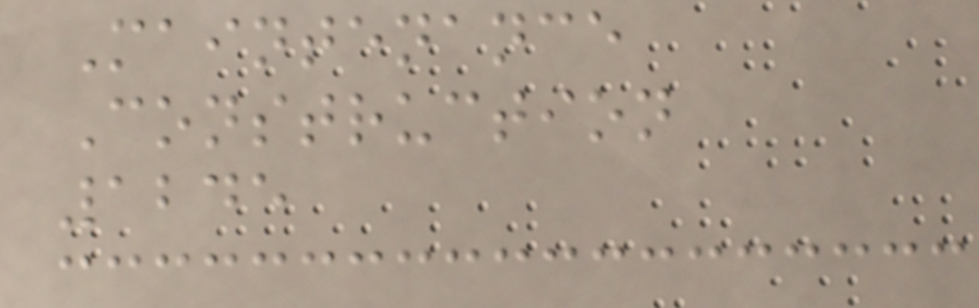Maintenance
Construction
1245
